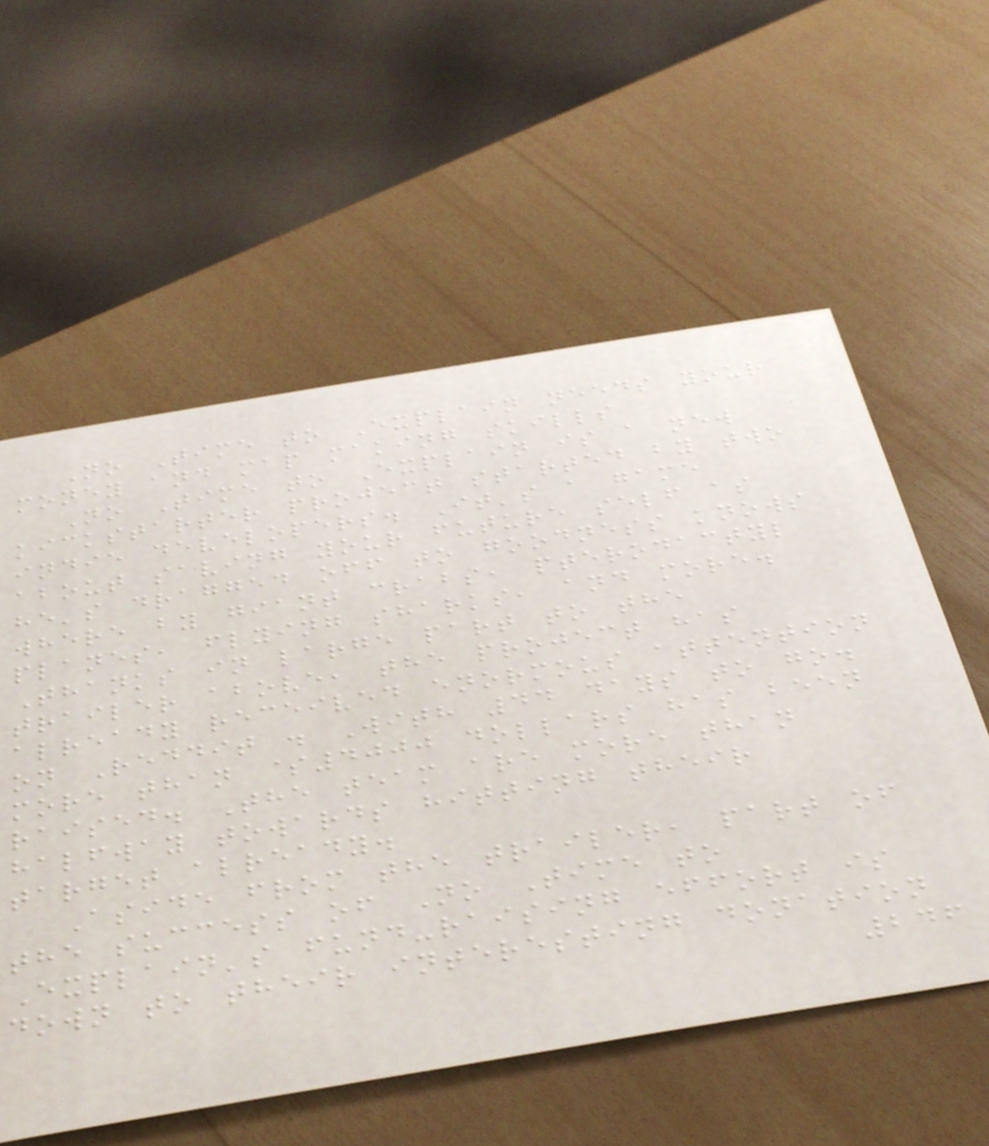No Time to Explain needs your
money and map making skills
No Time to Explain is a new
kickstarter project started by two
indie developers. It's a game
about saving your future self as
he's dragged off to goodness knows
where by giant crabs, pterodactyl
planes, flying sharks, and more.
Thanks in large part to the
trailer above, the project has
already received enormous attention
on Reddit . With 44 days to go.
more than $4000 dollars has been
raised. The team are more than
halfway towards hitting their
target already.
Aside from the trailer, part of
the success of No Time to
Explain's fund-raising effort is
down to their interesting donation
246
